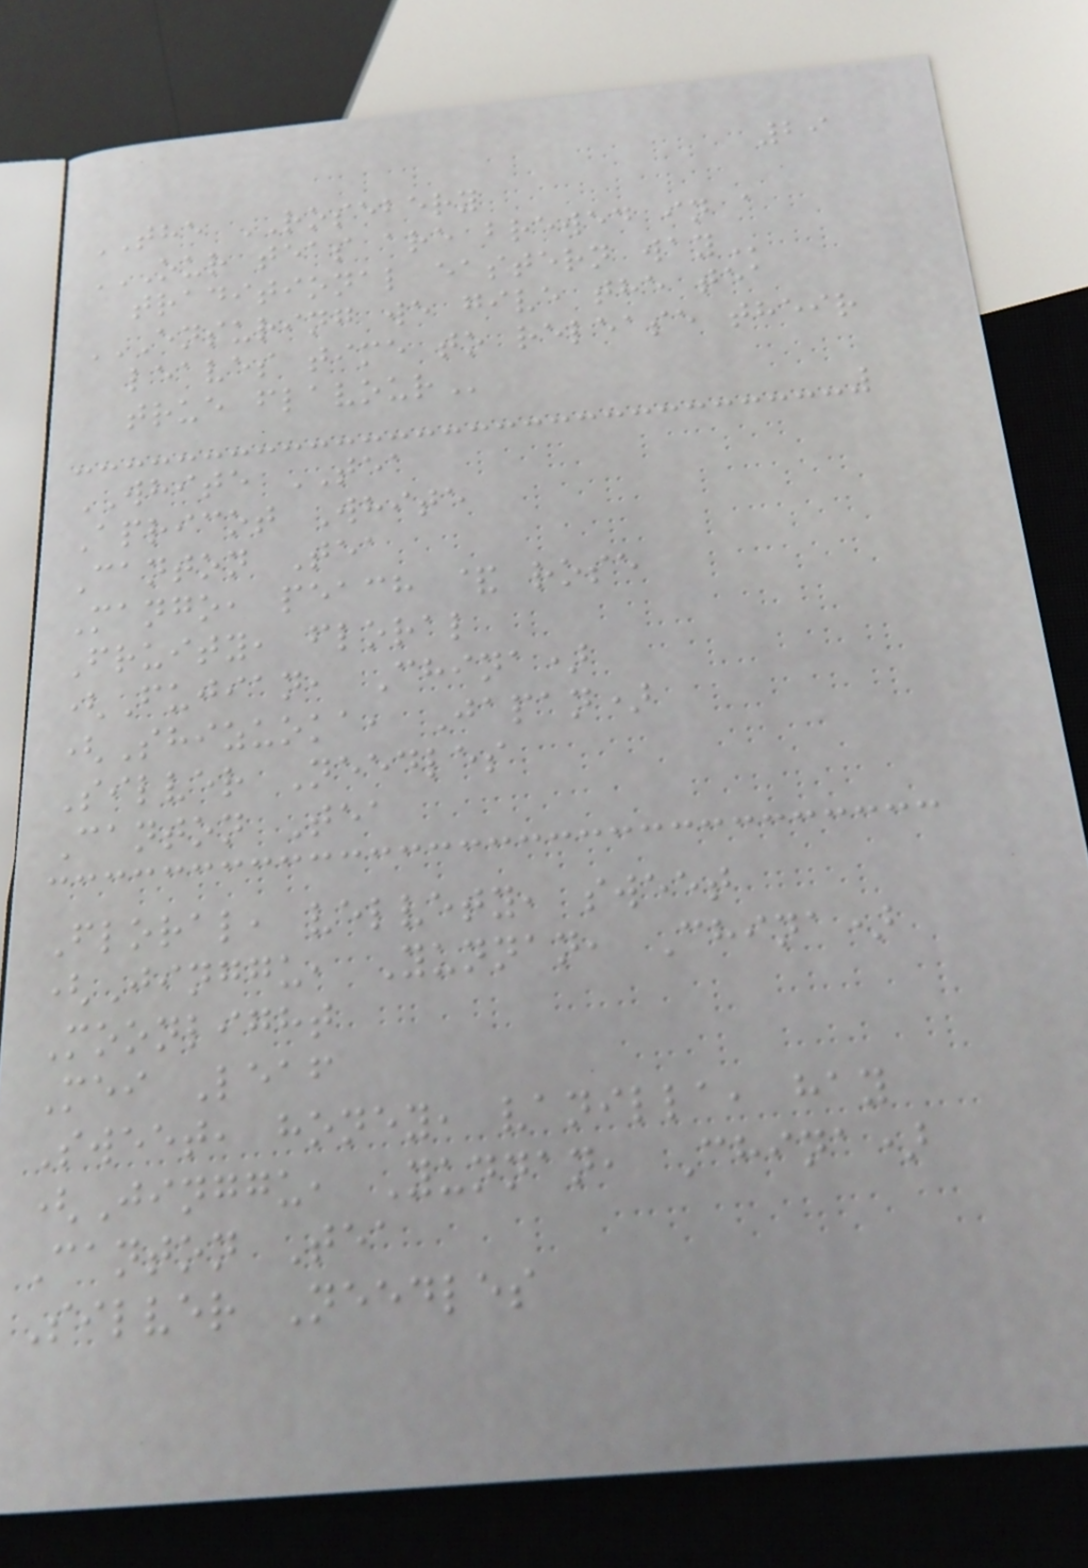29
THE ROSEBERY
OUR TEAS ARE BREWED IN A
TRADITIONAL EASTERN WAY
ENSURING WE GIVE THE TEA
LEAVES TIME TO RELEASE THEIR
TRUE FLAVOUR
WHITE TEA
Apricot White
Canton Tea
Mango, peach & rose
Fruity, floral
(Fujian, China)
(Shizuoka, Japan)
Silver Needles
Canton Tea
Floral, velvety, sweet
(Jinggu, Yunnan, China)
Moonlight
Mei Leaf
Sweet, honey, vanilla, hay
(Jinggu, Yunnan, China)
Canton Tea
Silver Needles
